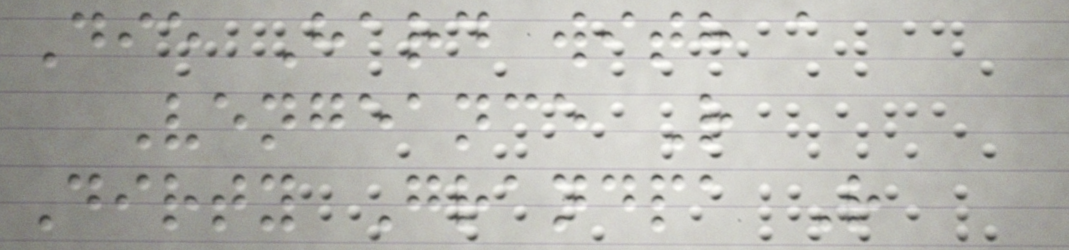Die Hard with a
Vengeance R
Dirty Grandpa R
